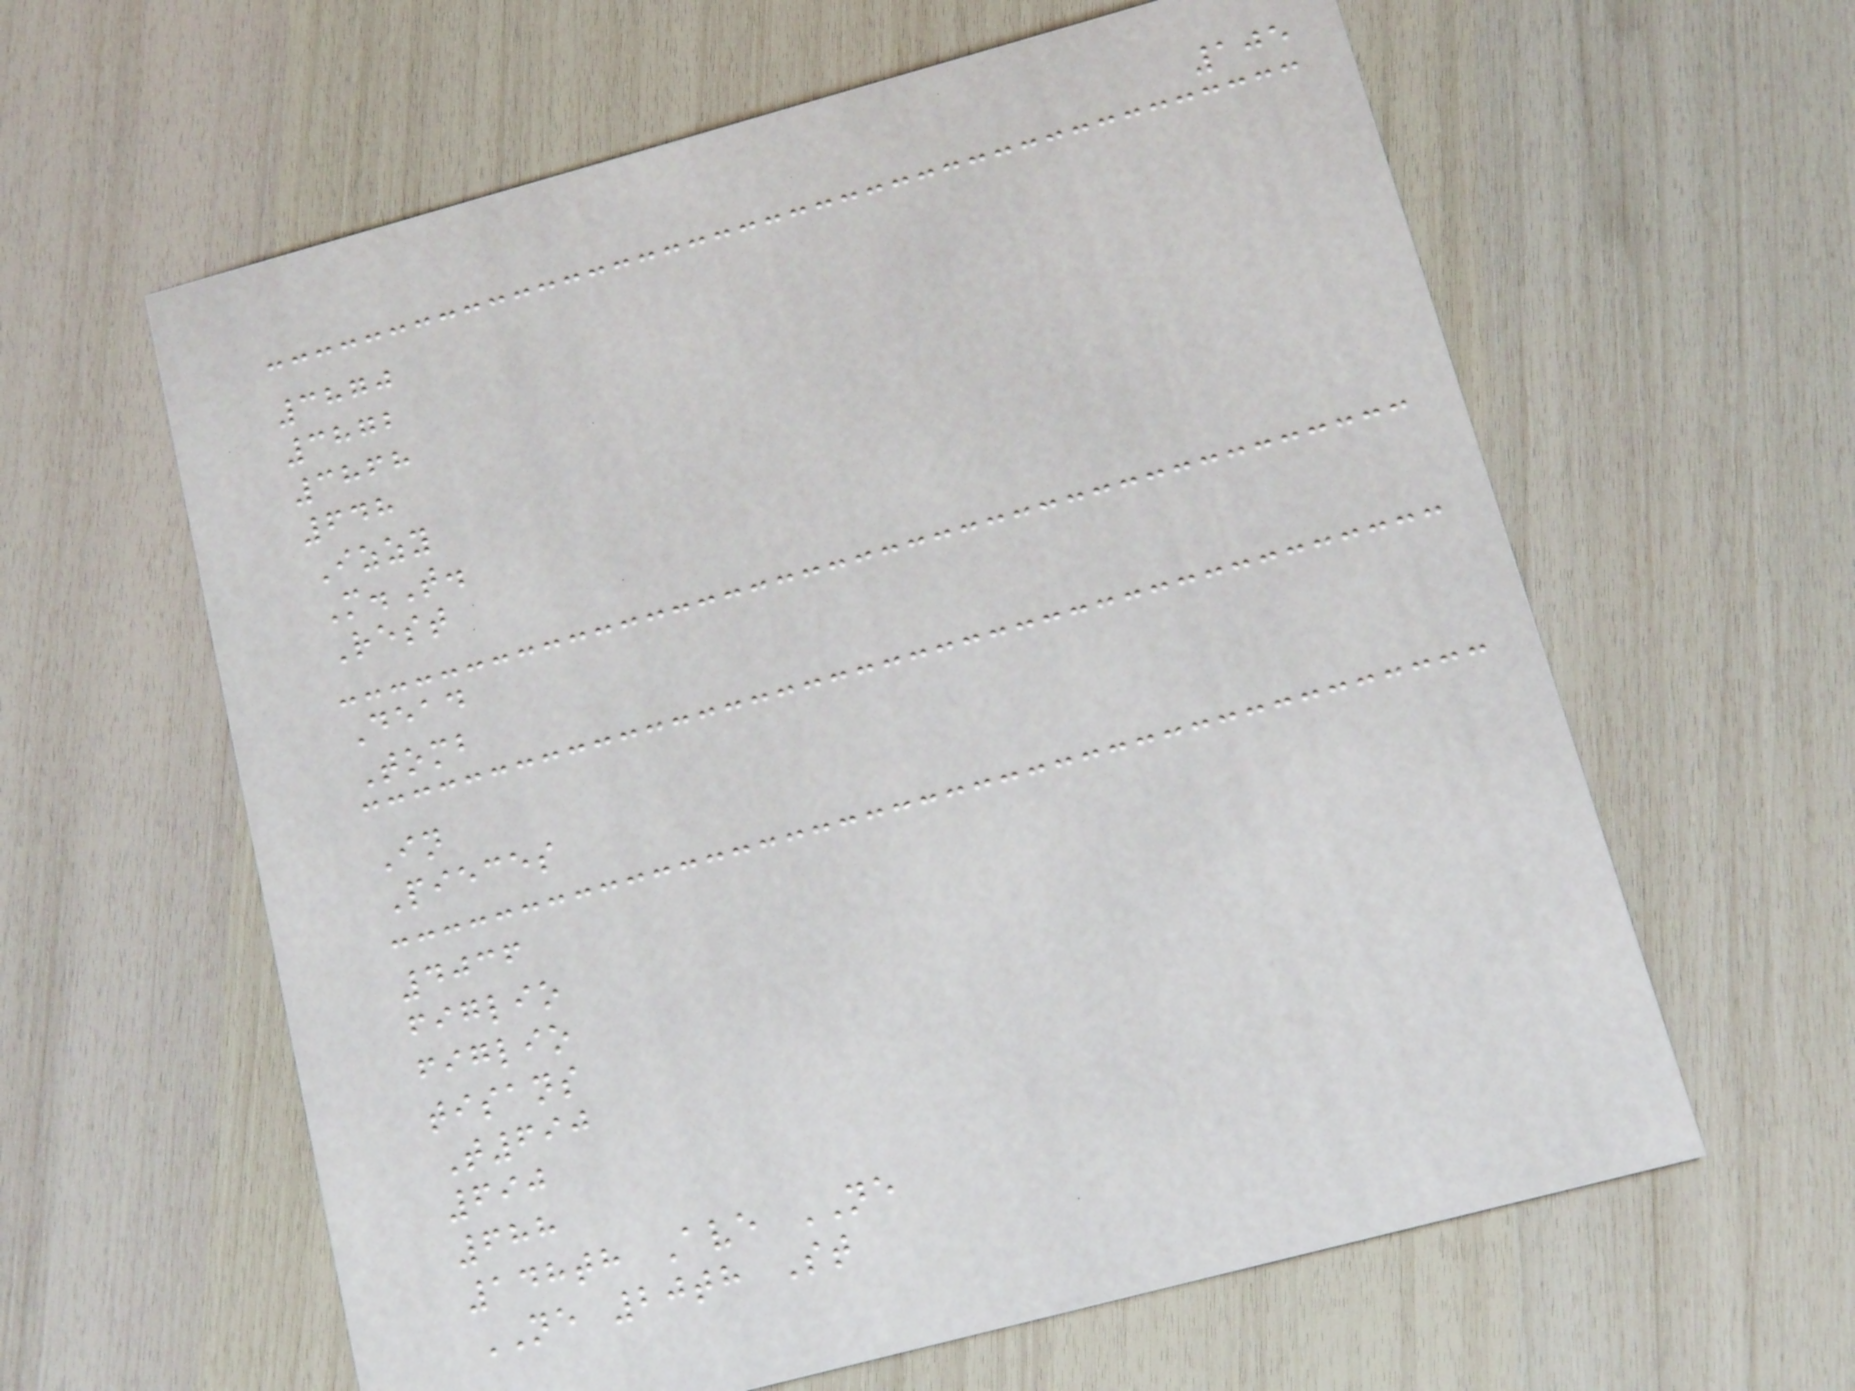105
3870
3872
3868
648
Izzy
M.T.
Rest
Dead
Tomb
In
Pieces
4036
figlio
figlio
tisans
T690
690
688
148th Ave NE
NE 20th St
